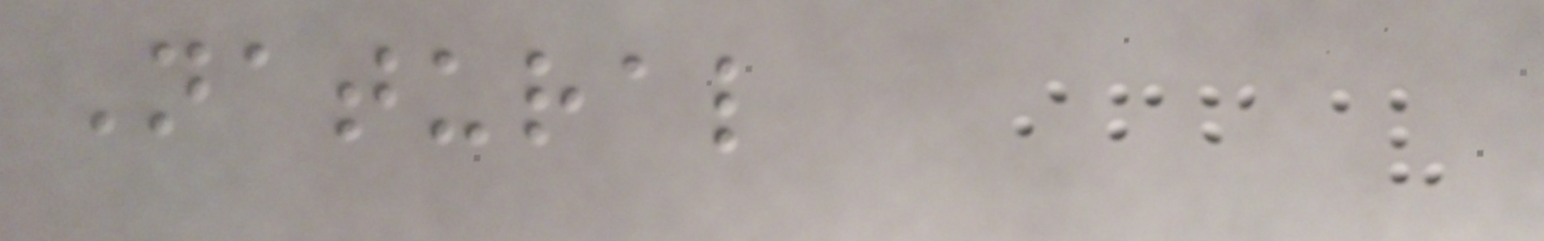Natural
